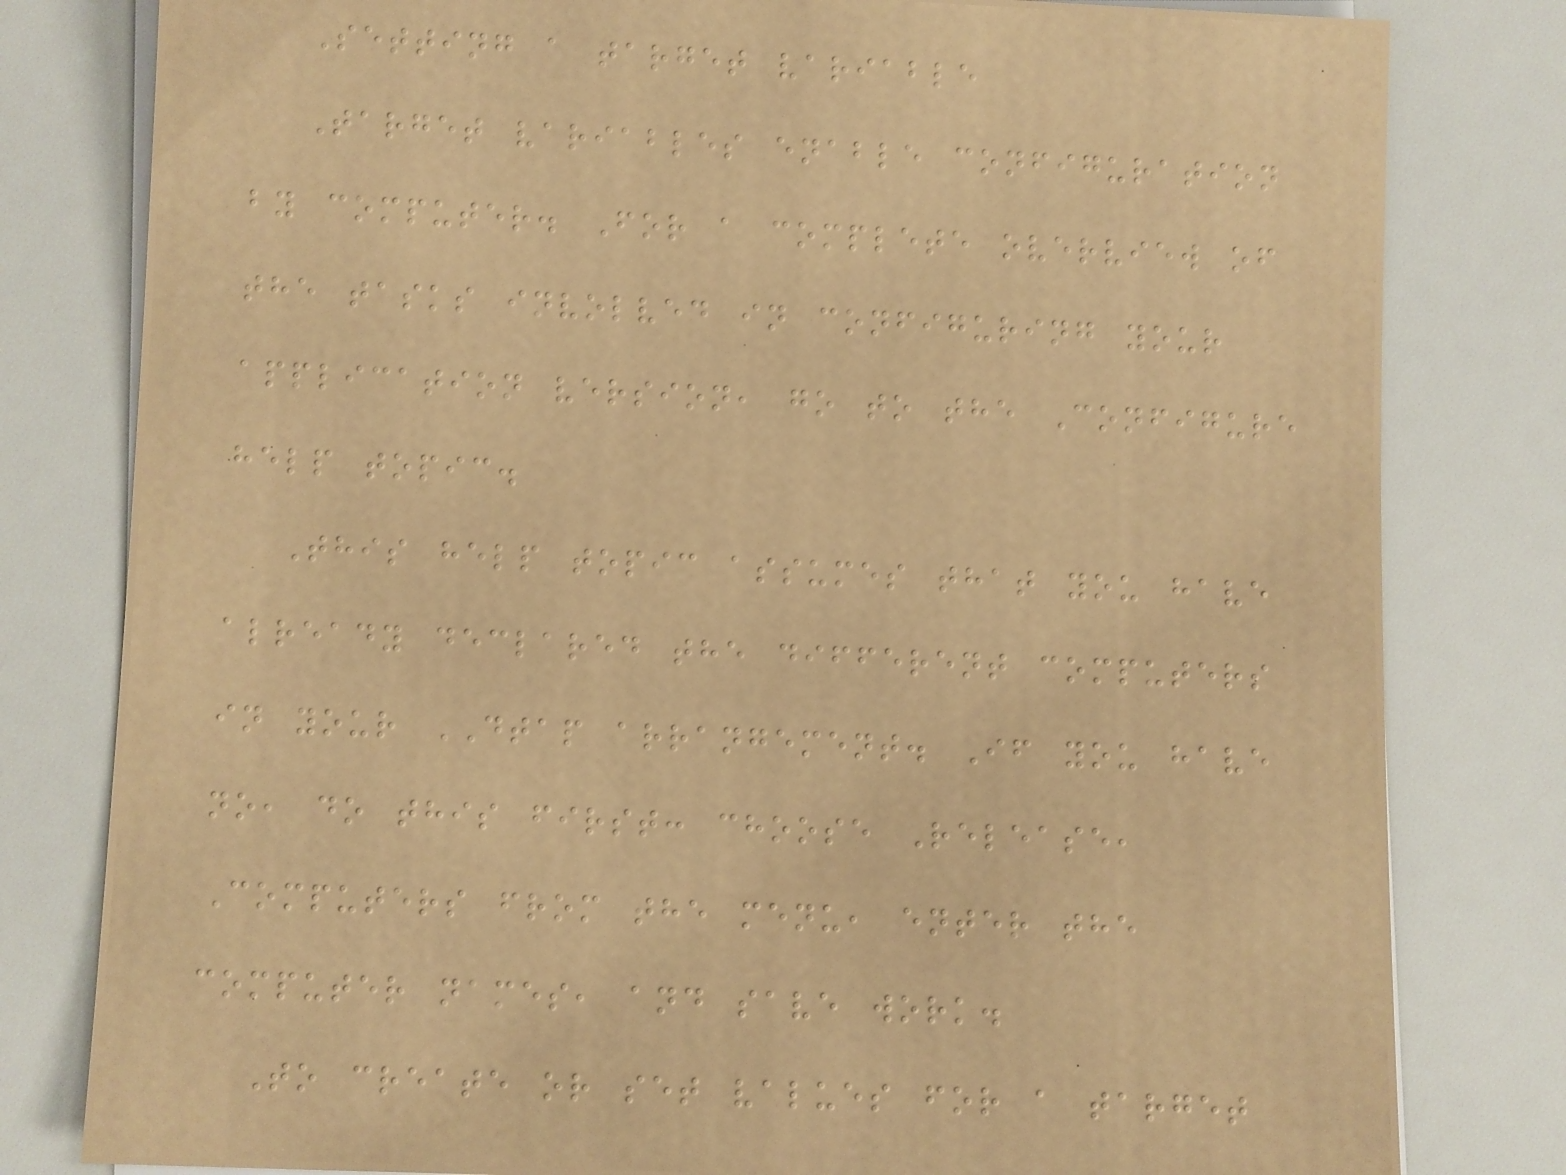Setting a target variable
Target variables enable configuration
by computer. For a complete overview of
the tasks involved in configuring your
application version, go to the Configure
help topic.
This help topic assumes that you have
already declared the different computers
in your DTAP arrangement. If you have
no, do this first: choose Release,
Computers from the menu, enter the
computer names, and save work.
To create or set values for a target
